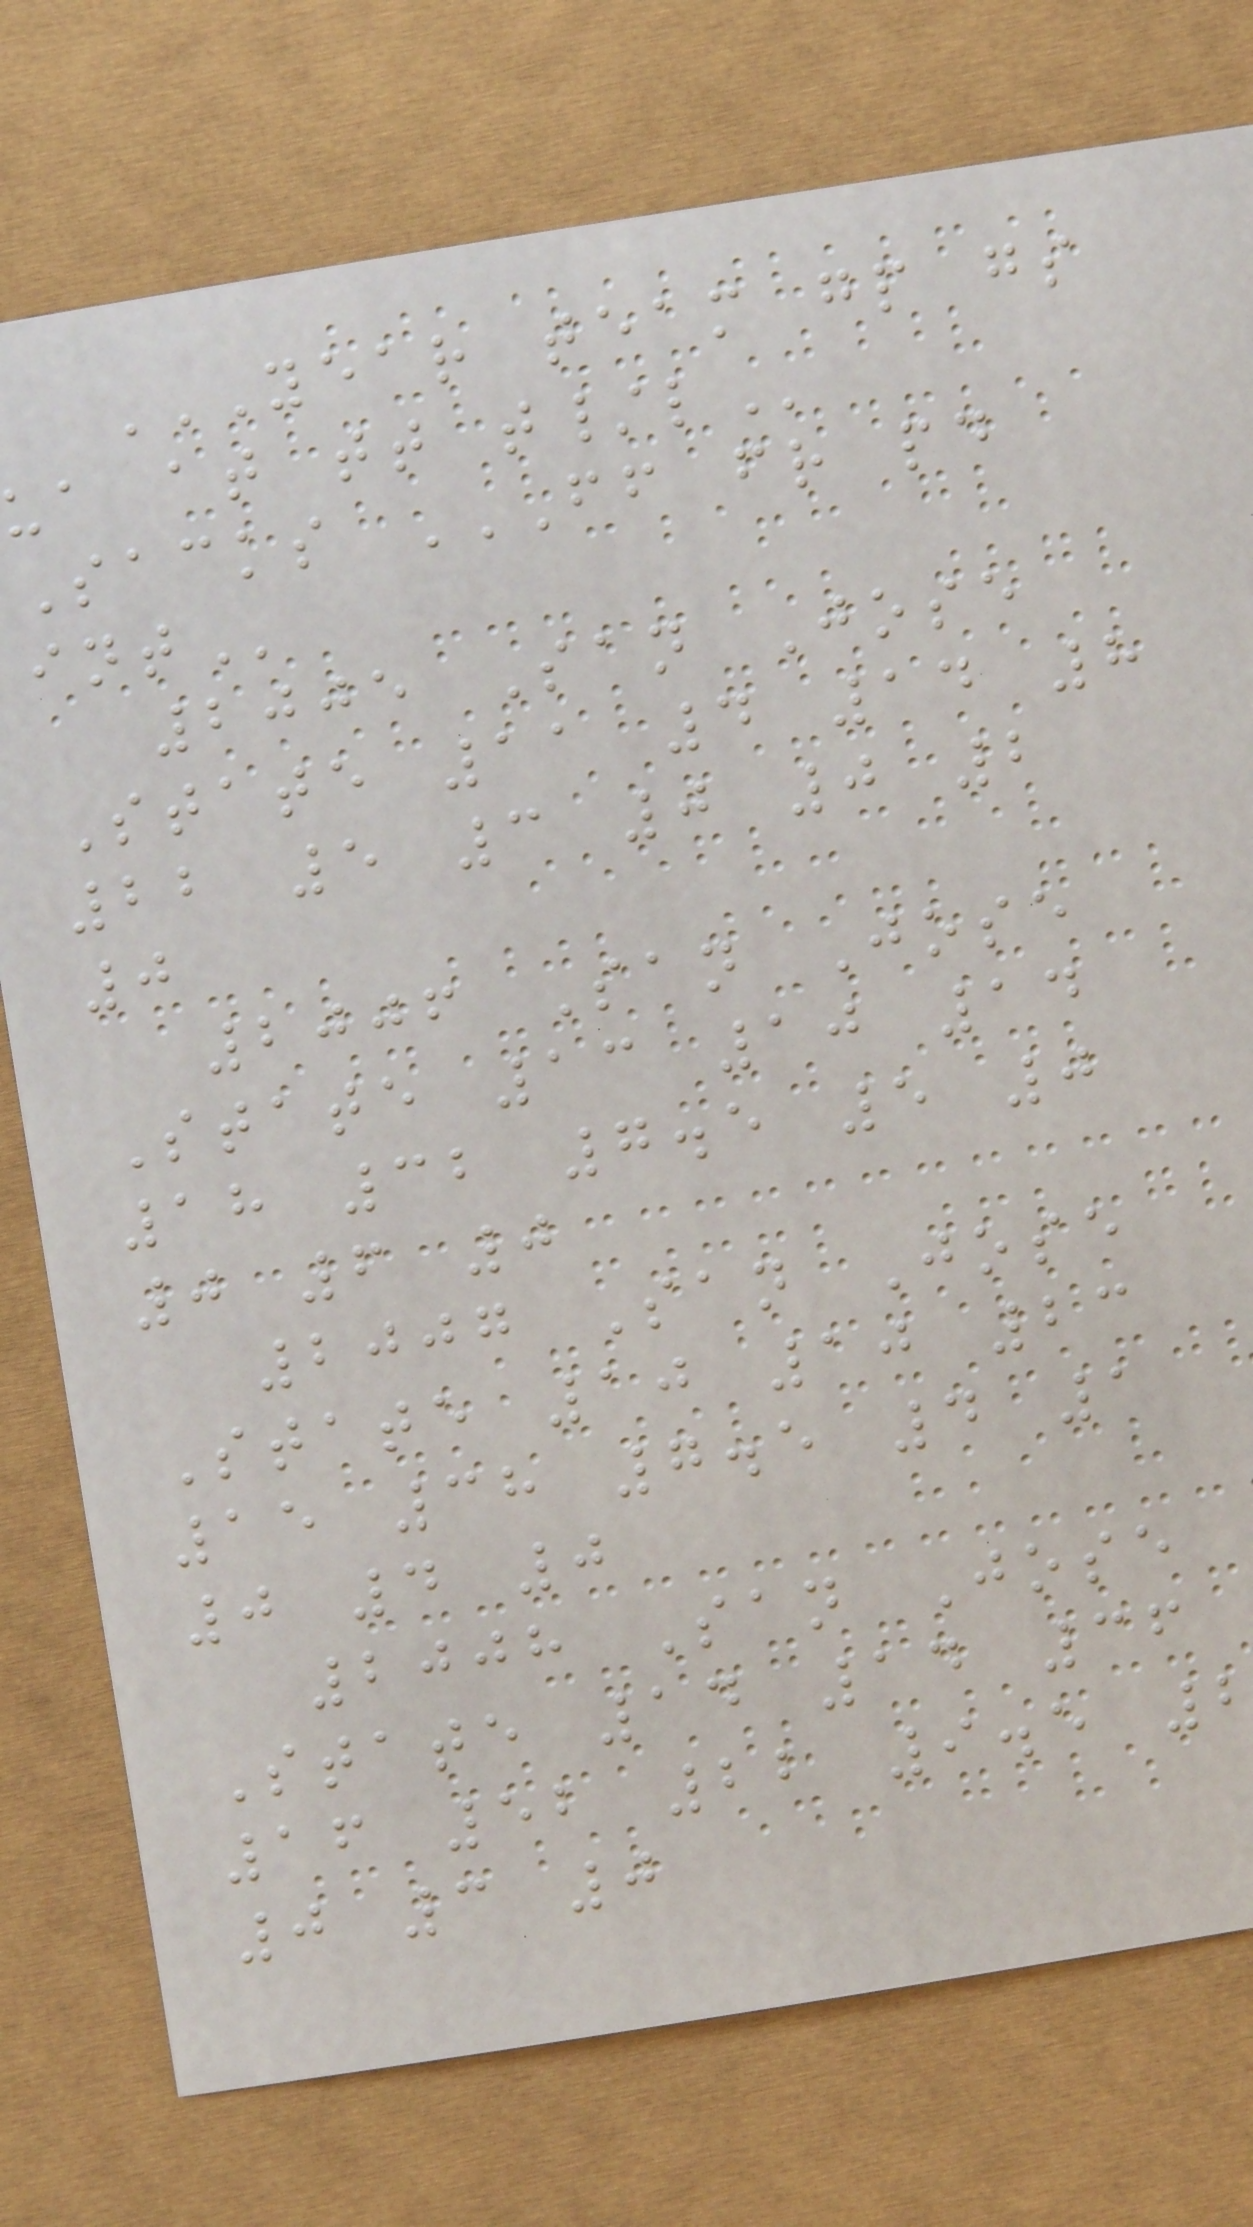YEAR TEAM GP GS
ua at tt
Sacks FF FR PD
2005 San Jose
State 11 4 14 8
22 5 3 0 0 2
0
2006 San Jose
State 13 10 14
18 32 7.5 5 0
0 6 0
2007 San Jose
State 10 10 23
15 38 7.5 4 1
0 4 0
2008 San Jose
State 14 14 36
16 52 22 9.5
0 3 0
